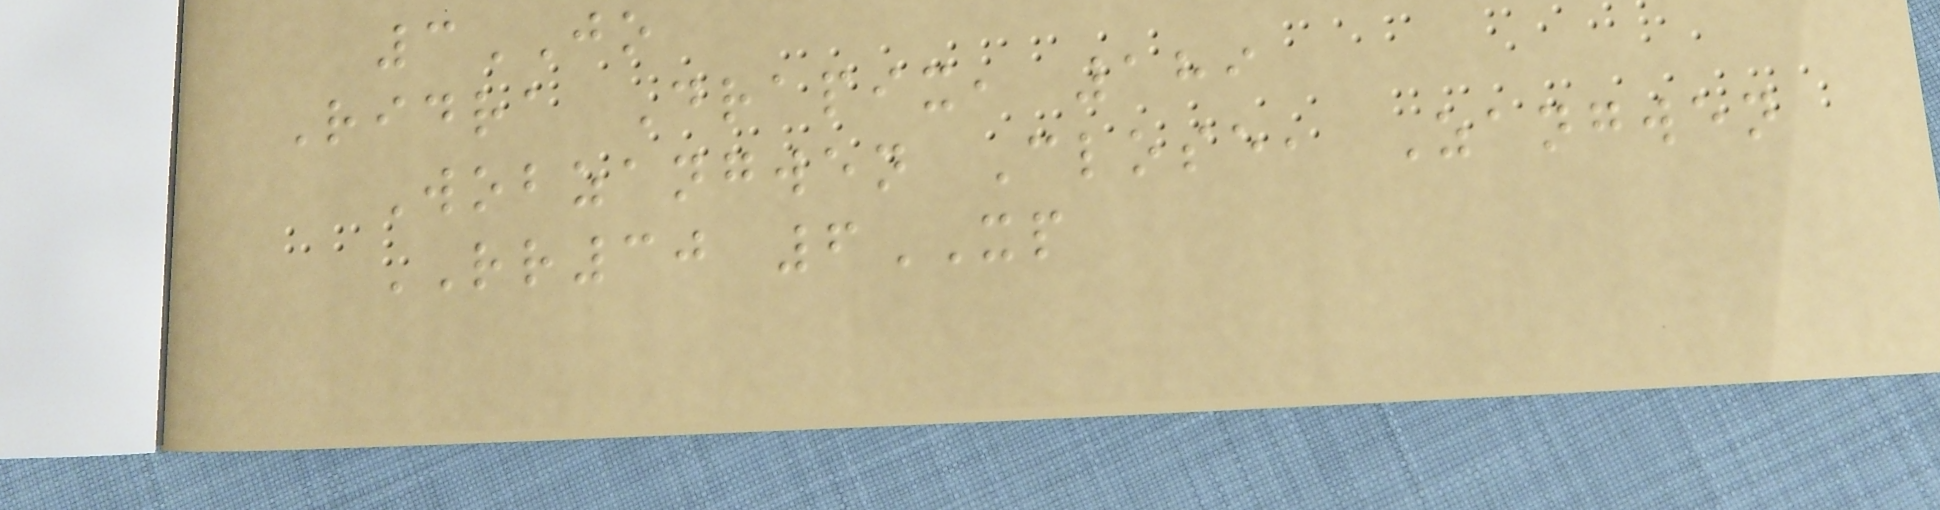3JO
Ridra Drapix, 189
Wobzangwen Close, Zangwen
RR30 6XP
